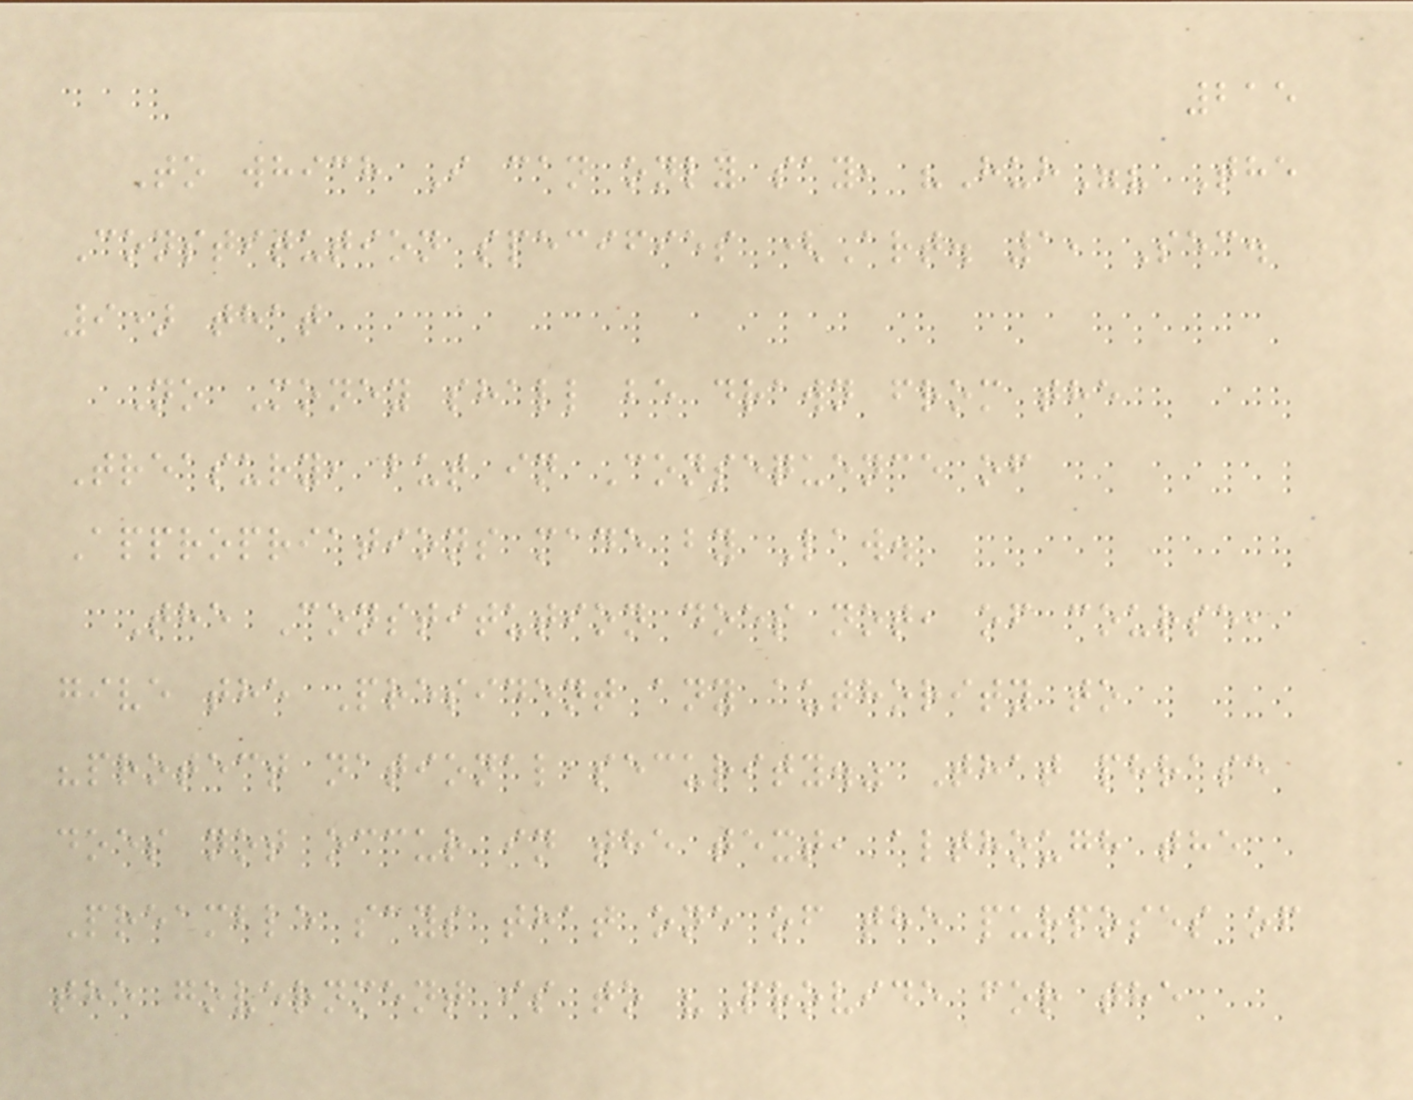215
To which I can only say, "Huh"? The
Constitution specifies (Art. 1, Sec.
9) that
No Money shall be drawn from the
Treasury, but in Consequence of
Appropriations made by Law.
The Constitution does not, of course,
give the President any authority to
"protect national security." That phrase
does not occur in the text, although the
Preamble says that one of the purposes of
the government is to "Provide for the
